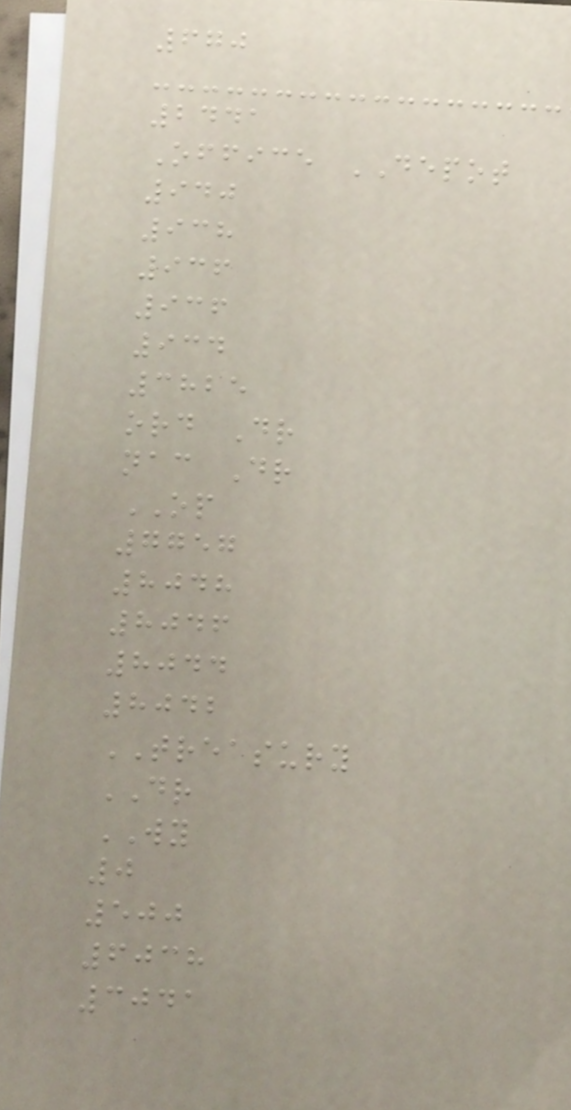670
2441
Office DEPOT
940
938
936
936
934
3825
ord Dr
nac Dr
OP
7757
8048
8046
8044
8042
TREASURY
DR
WY
0
500
6038
3041
